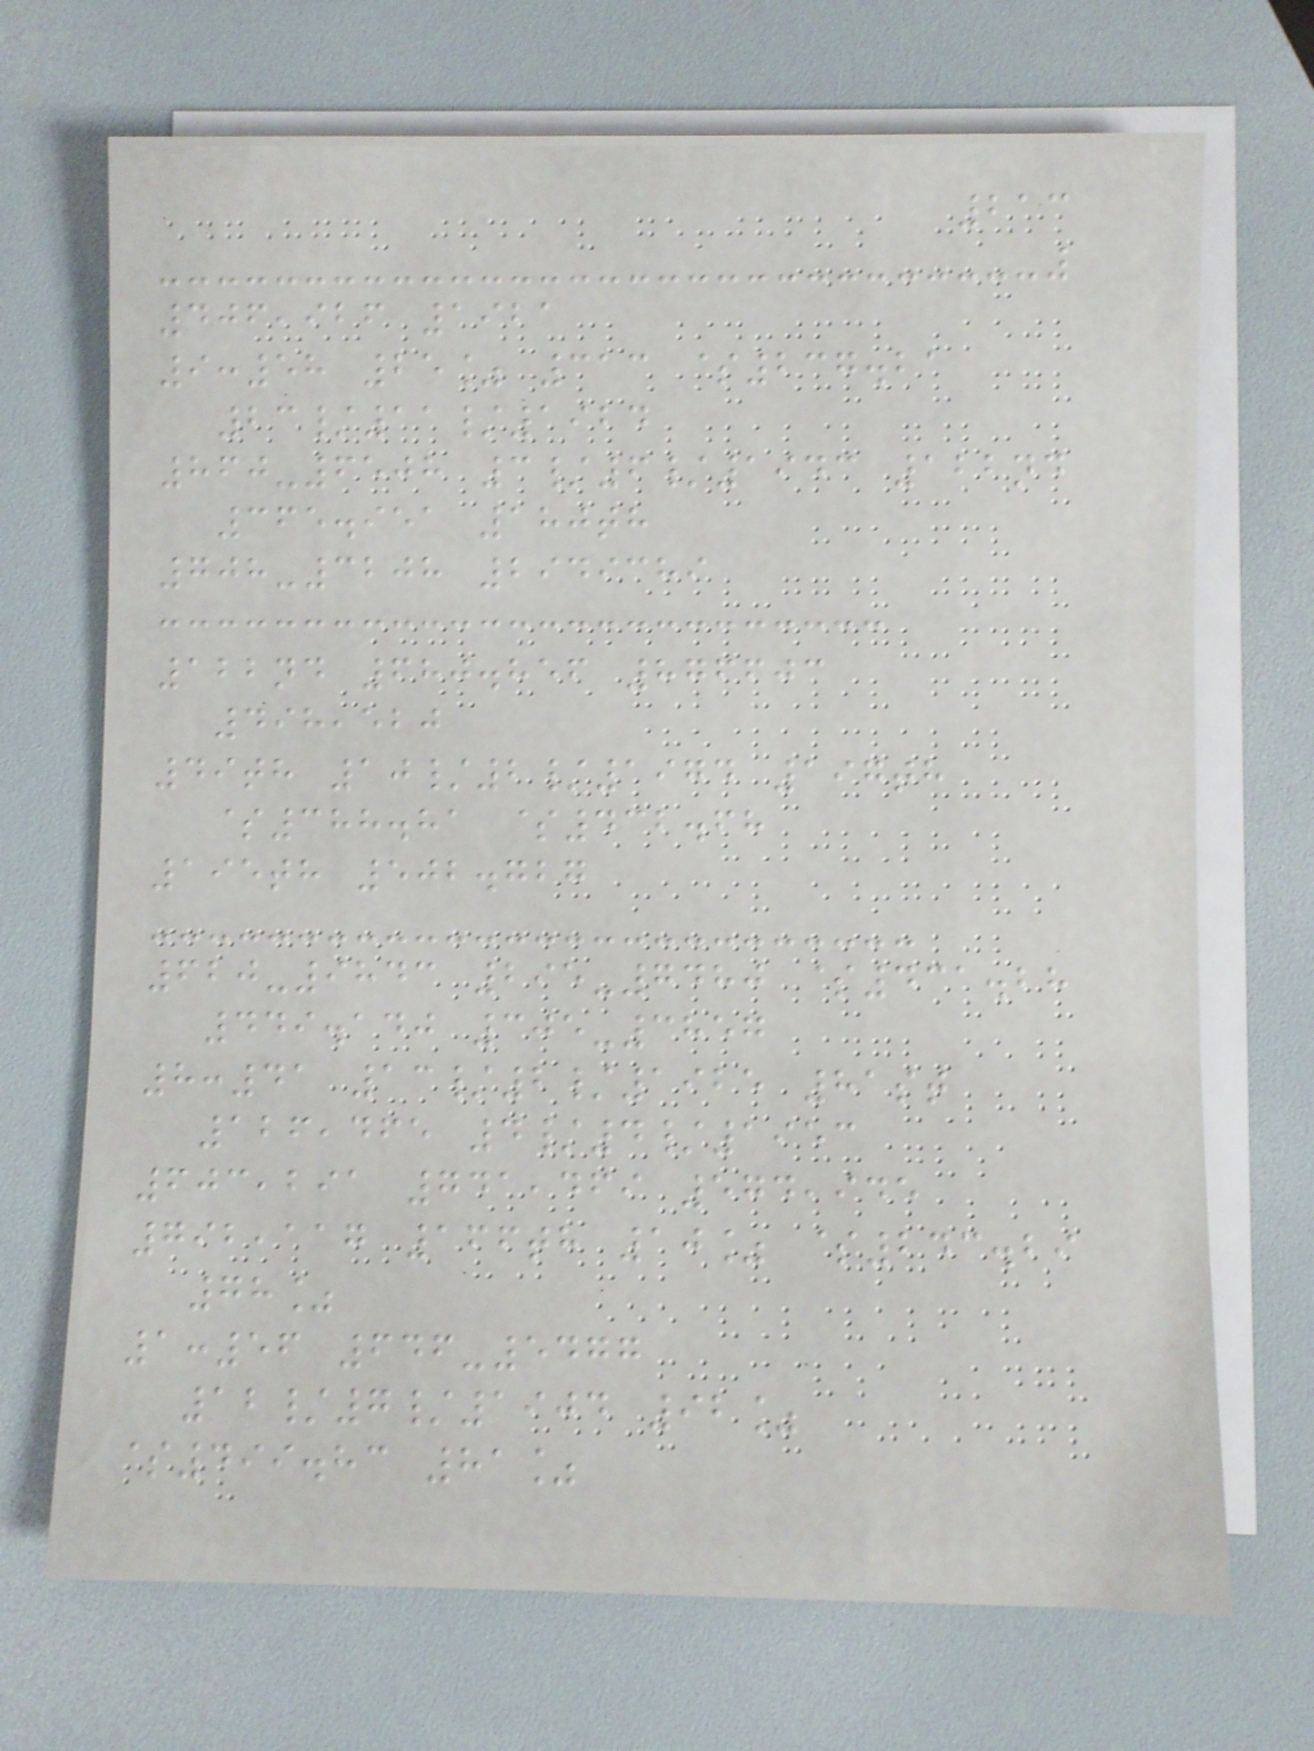213
406,926 1921
9:58 25% 313 $237.21
23/11/1924
860-6508 3/6/1943 122nd
365.951 180th
708-3208 2949389
122nd 680.856 876603
498,520
49th 10/2/1974 197th
$388.81 $432.68
195th 502.727
620-9843 295-7480 $431.28
449.140 305-3857
8:41 13/2/1925 81st
126,465 4/4/1953
603,291 741,469 574,945
792,117 166th 10% $243.29
78%
1:56 646-5477
12/7/1904 92%
$499.83 81%
